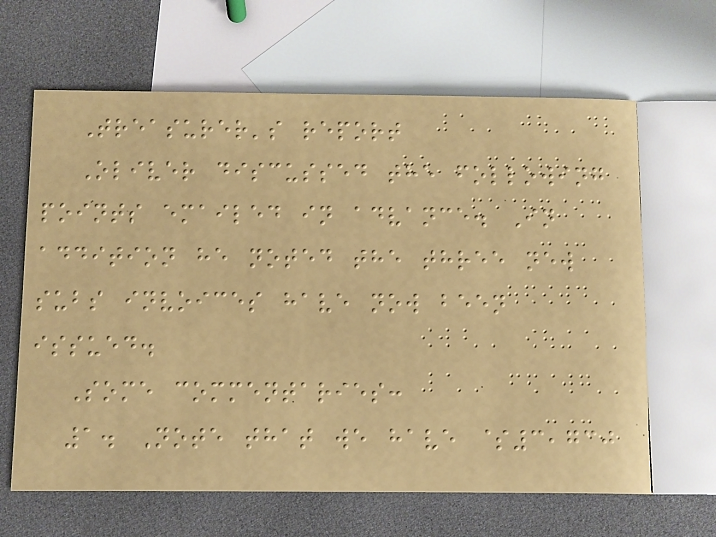Treasurer's report
Oliver discussed the following
points emailed in advance. In
addition he noted the three new
subs invoices have now been
issued.
Some commentaries:
1. Note that we have $3,730
